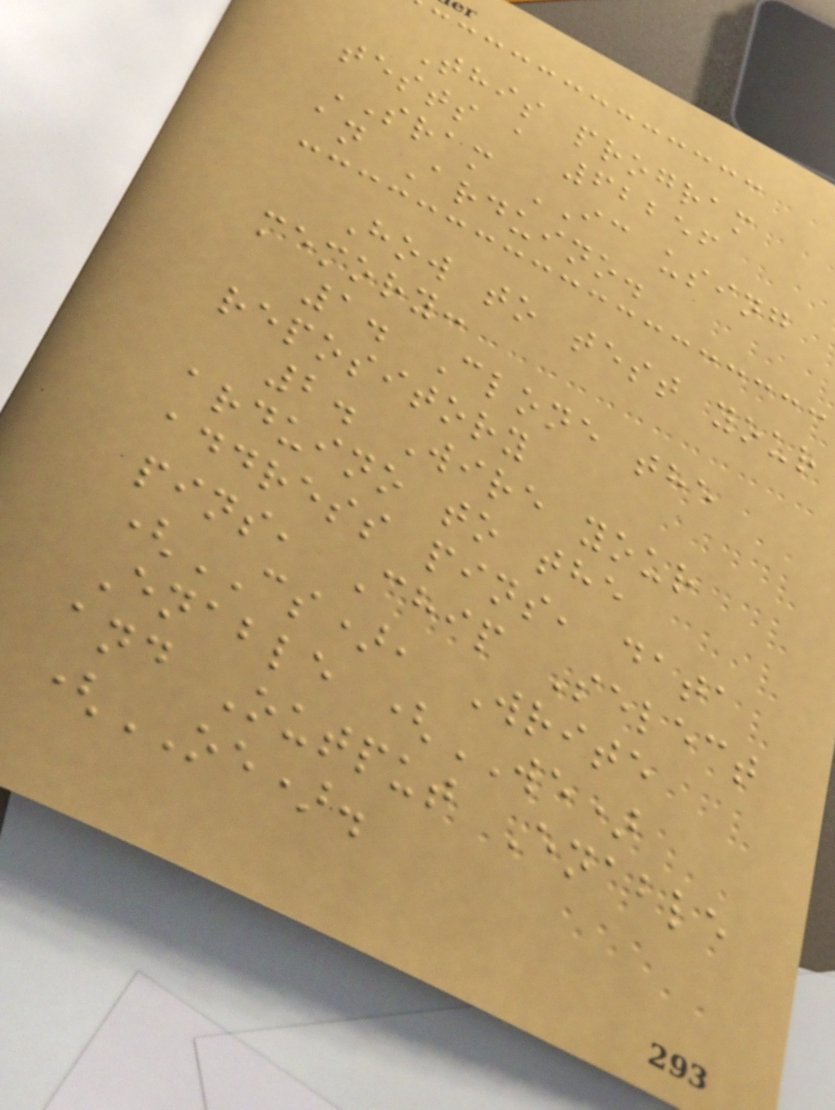This program
tests a 62256
SRAM IC using
an Arduino.
How to test your
memory:
1. Clone the
repository
2. Wire your
arduino to the
address pins, data
pins, Chip Select
(CS), Write
Enable (WE)
and Output Enable
(OE).
